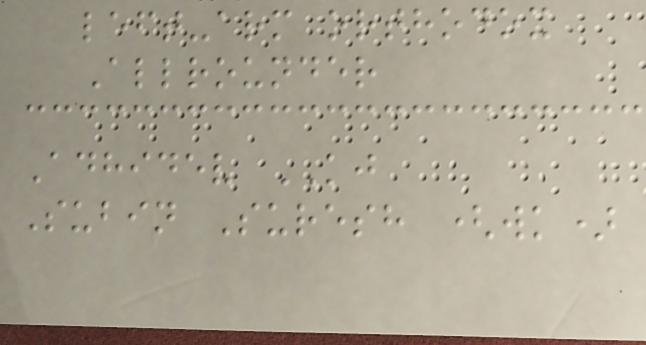left-arm orthodox
Allrounder
Adhidev KJ
Subin Suresh (wk)
